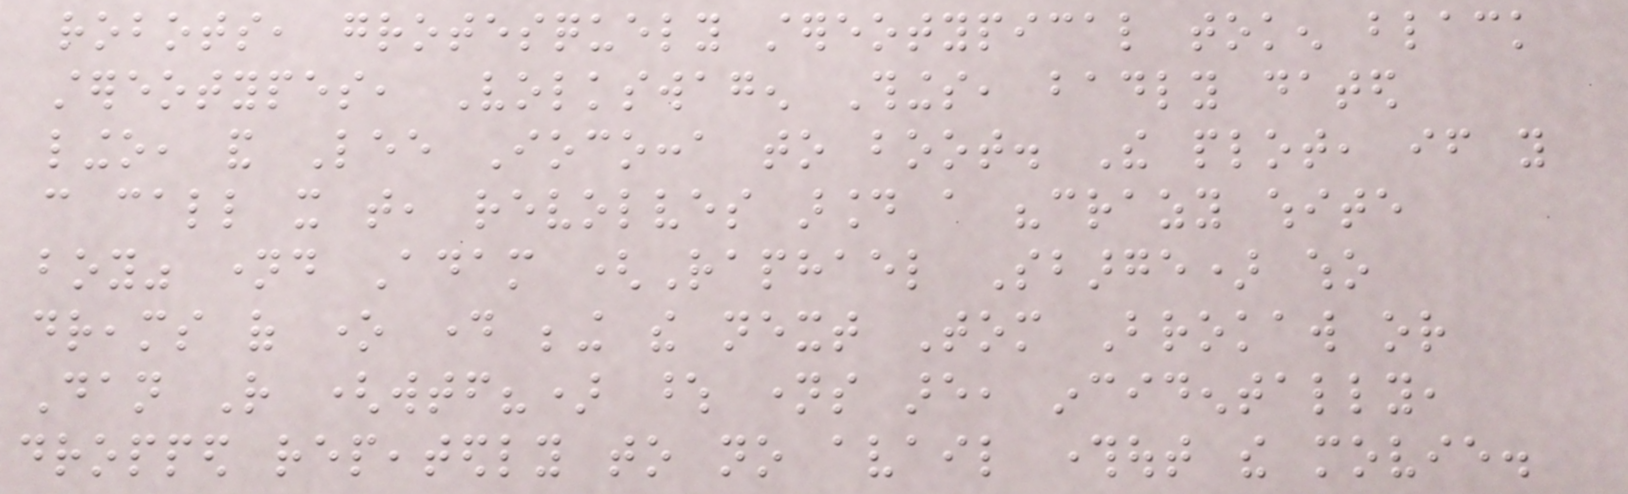robots, grotesquely stereotypical token black
stereotypes, Volkswagen Things, badly dated
lingo, and Lee Iococca to boot. The plot, if you
can call it that, revolves around a "crazy white
boy" named Adam (Raphael Sbarge) who
dreams of one day being the next Tom Brokaw or
Dan Rather (wtf?) whose names are, incidentally,
dropped repeatedly to no avail throughout the movie.
